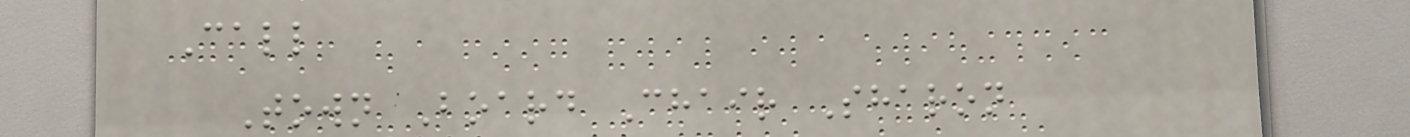Call
Town Board Chair Sharon
